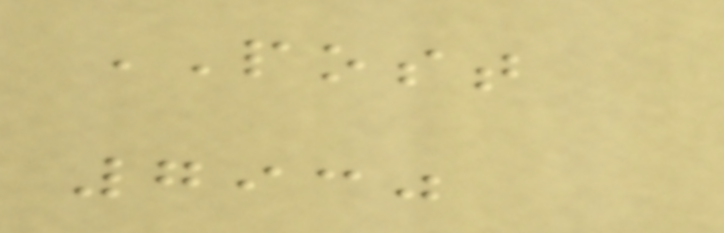POST
7930
